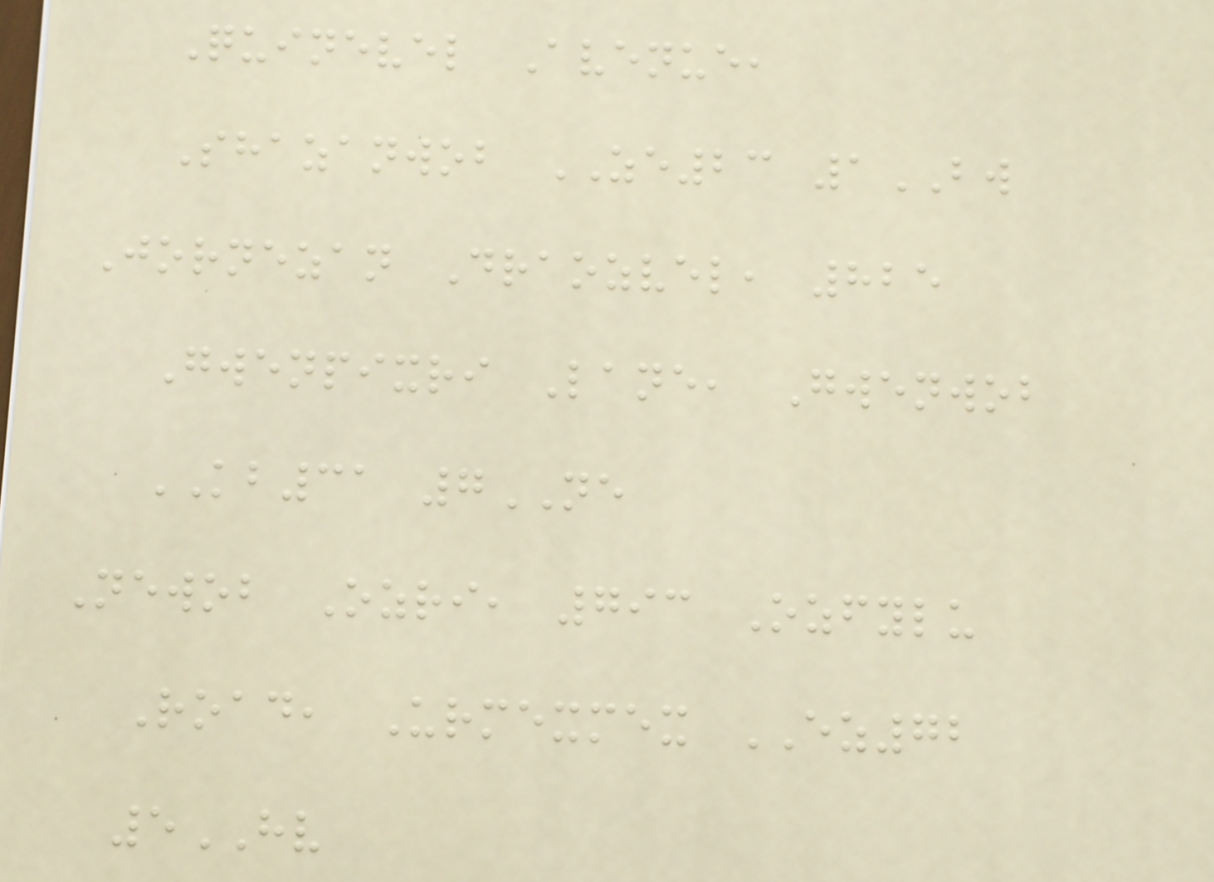Quinevel Avenue,
Shazanwob ZE23 1BW
Jornezan Draozvel, 825
Gwenpixri Lane, Gwenwob
KB31 7NE
Newob Ozri, 793 Ozfylu
Road, Urmexmex EZ72
5HV
